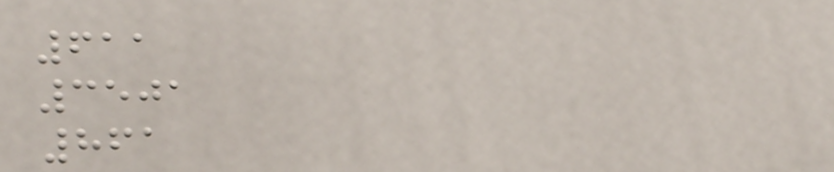611
3501
861
